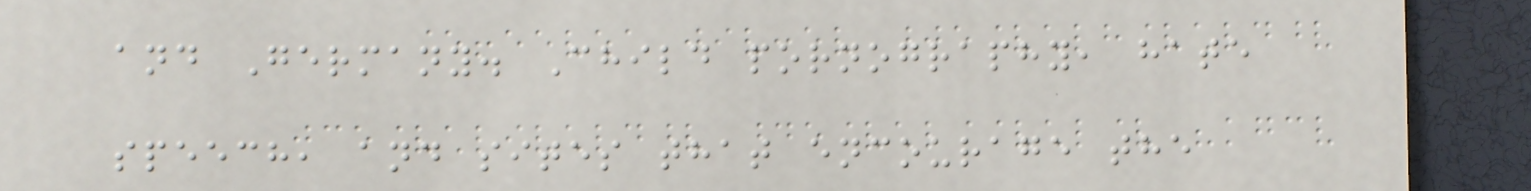and Germany. Child pornography, hate
speech, and sites that encourage the
